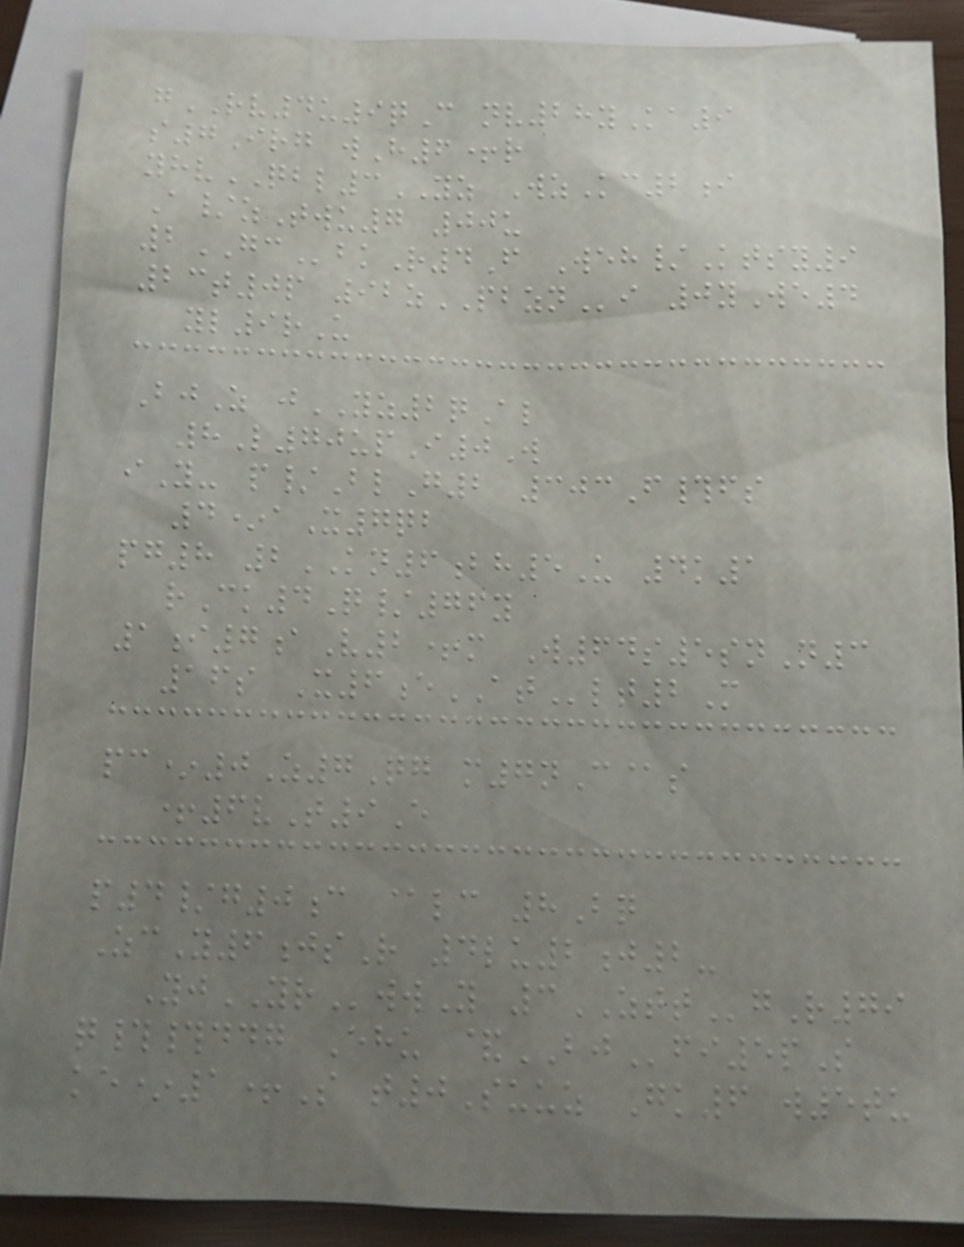gRV4u9qC nv28yKa9
s7Irg wH6+r
yhvQBL3YZ WzKc2i
A/zTwu7 00u
2GCbkR4F Weh/Ktsy9
23t0p 92zPBZNi 0yWe4
yl9rU
BjZ jYZ2qAl
8L70upI0W
iY- p/BlG2 303F#fs
4*aX7qb
pg8 2KN6bh5U 4k1
rCk4Q/76y
1i7aV2+m W64s5snN3
16s X6eATlt2M
pc*0Z7Qg m7nC@s
+6vT9E
p4/g0c @lc 8Bq
ZcY6jsR 4lu2j2-
YjYRwwY 3ZTTgR79
q##ddg Ehu &BJfi5pS
ke*1+S t0Suuz Gk6 w5tu
